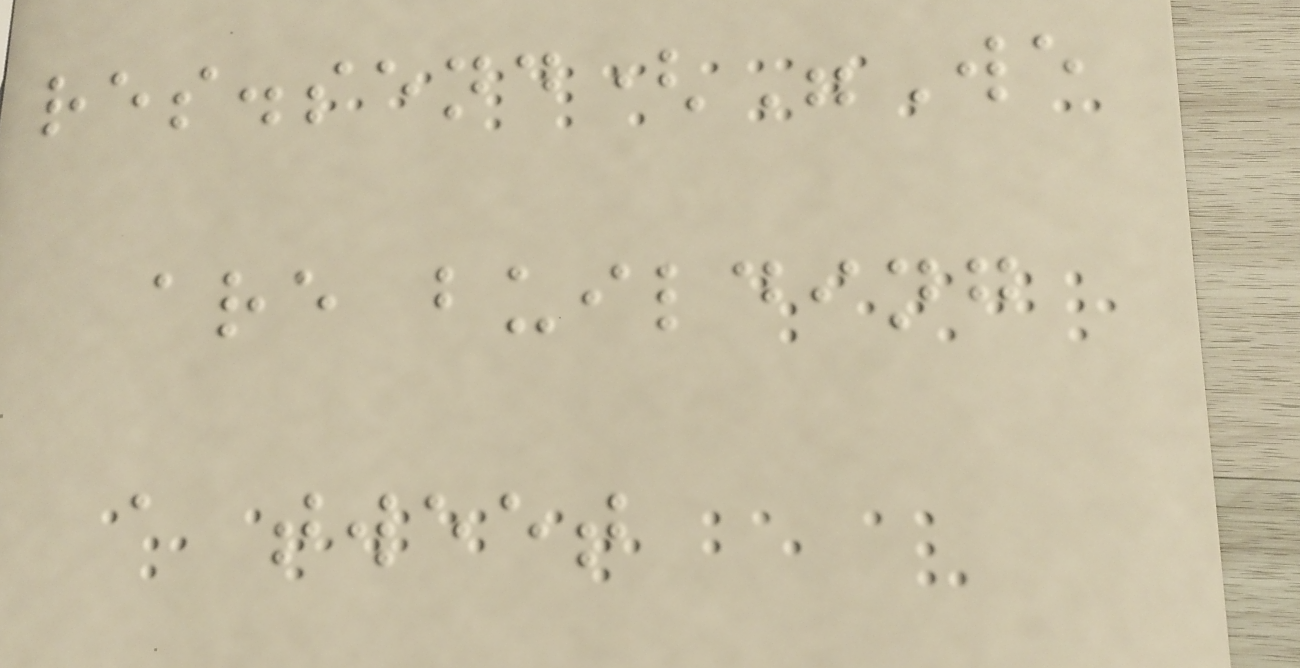res.send("We
are building
a tweet
